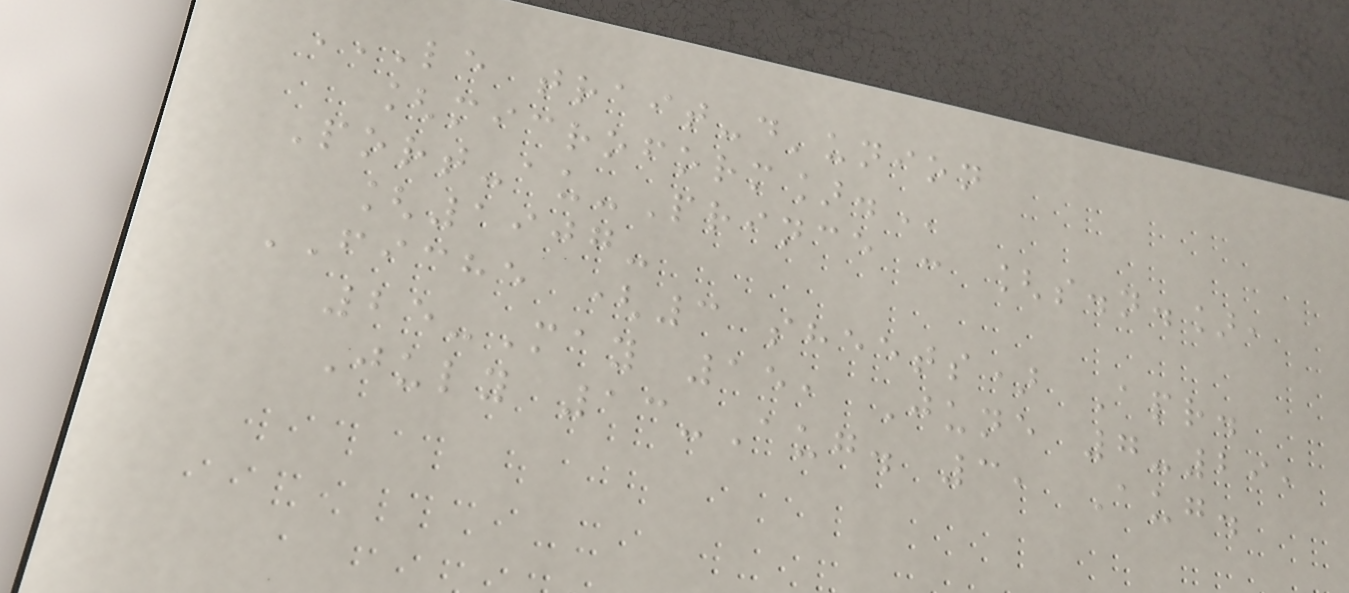LE TRAIT-D'UNION
[MICROFORM].
Port-au-Prince : [s.n.],
[1907-
FICHE (3 sheets) Apr.
25-May 15, June 7-29,
July 13-Aug. 3, Aug.
